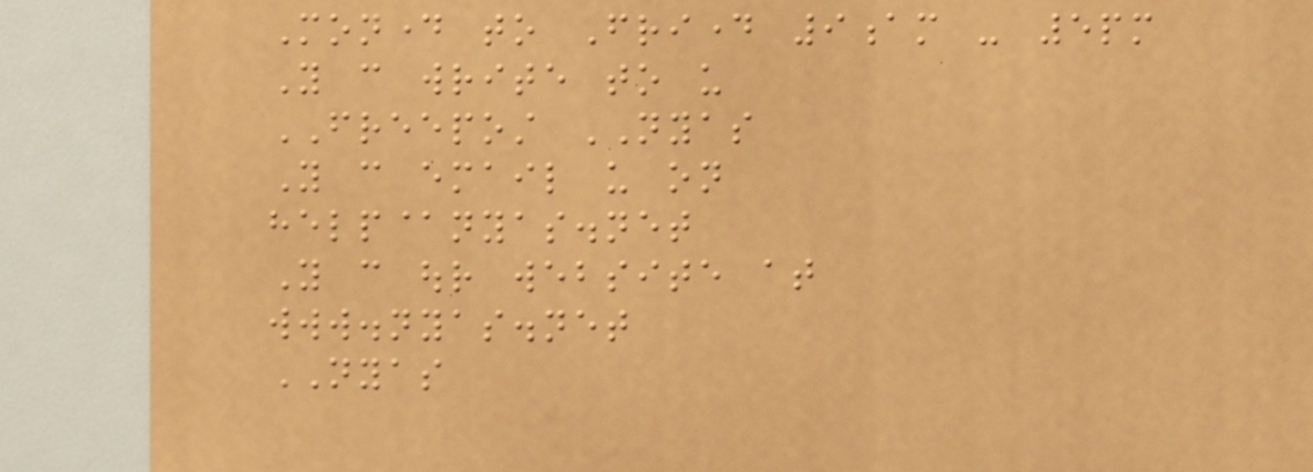Monday to Friday 9am - 5pm
You can write to us
FREEPOST NYAS
You can email us on
help@nyas.net
You can our website at
www.nyas.net
NYAS
